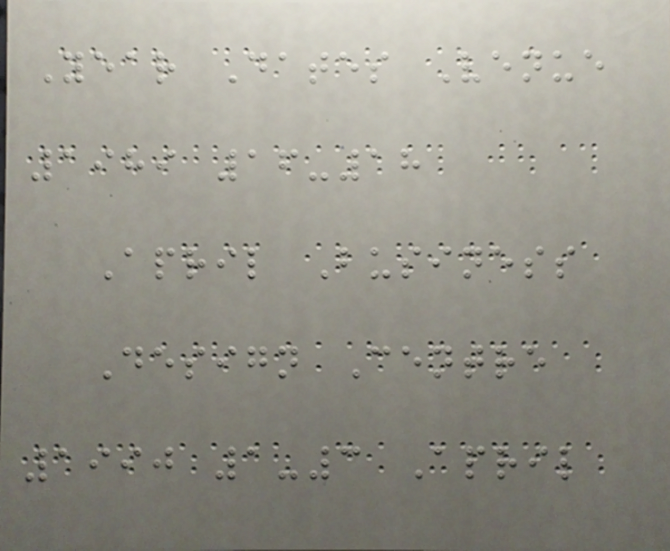Year Dates Venue
1989 16-18
April Business
Design Centre
1990 1-3 April
